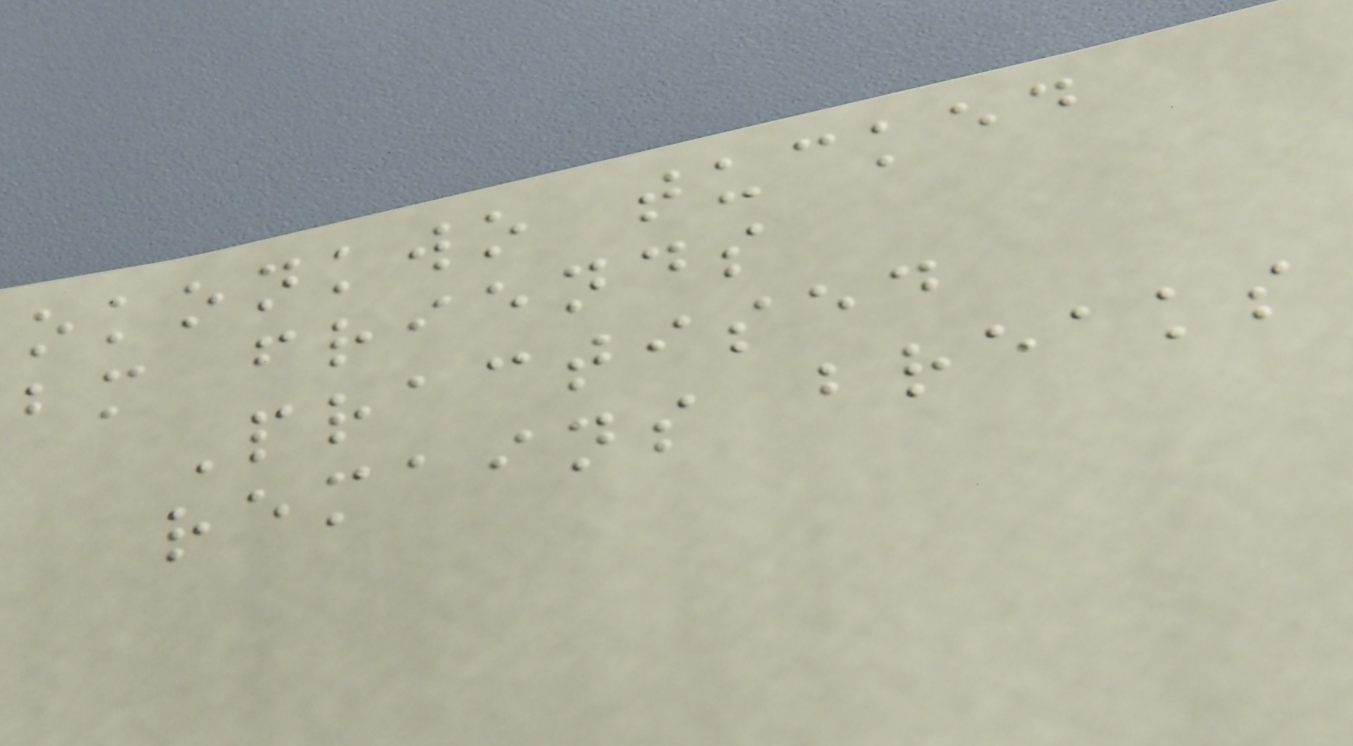okonkwo tucked
bm friends
Practised
remains breaks
